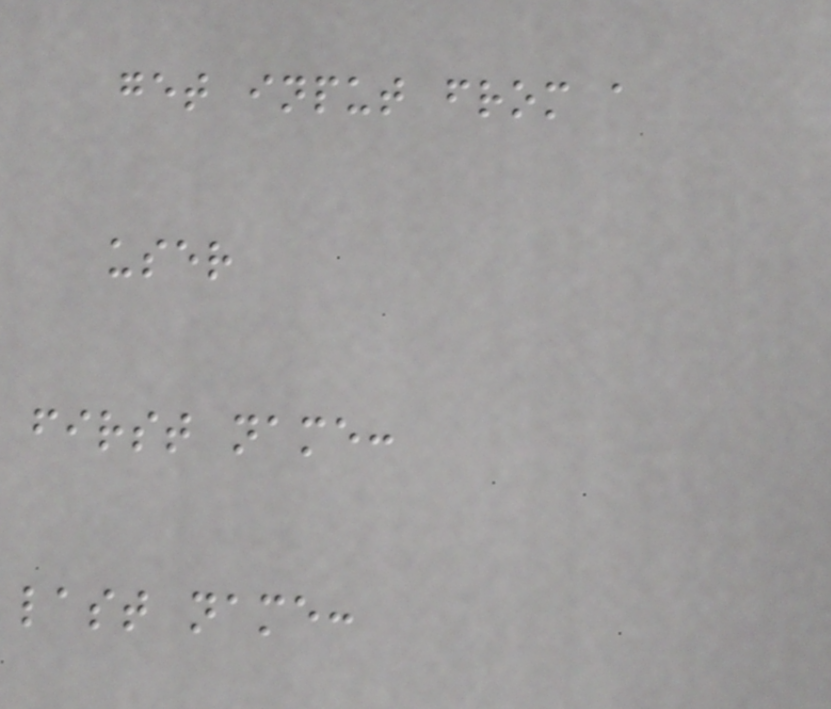get input from a
user
first name:
last name:
